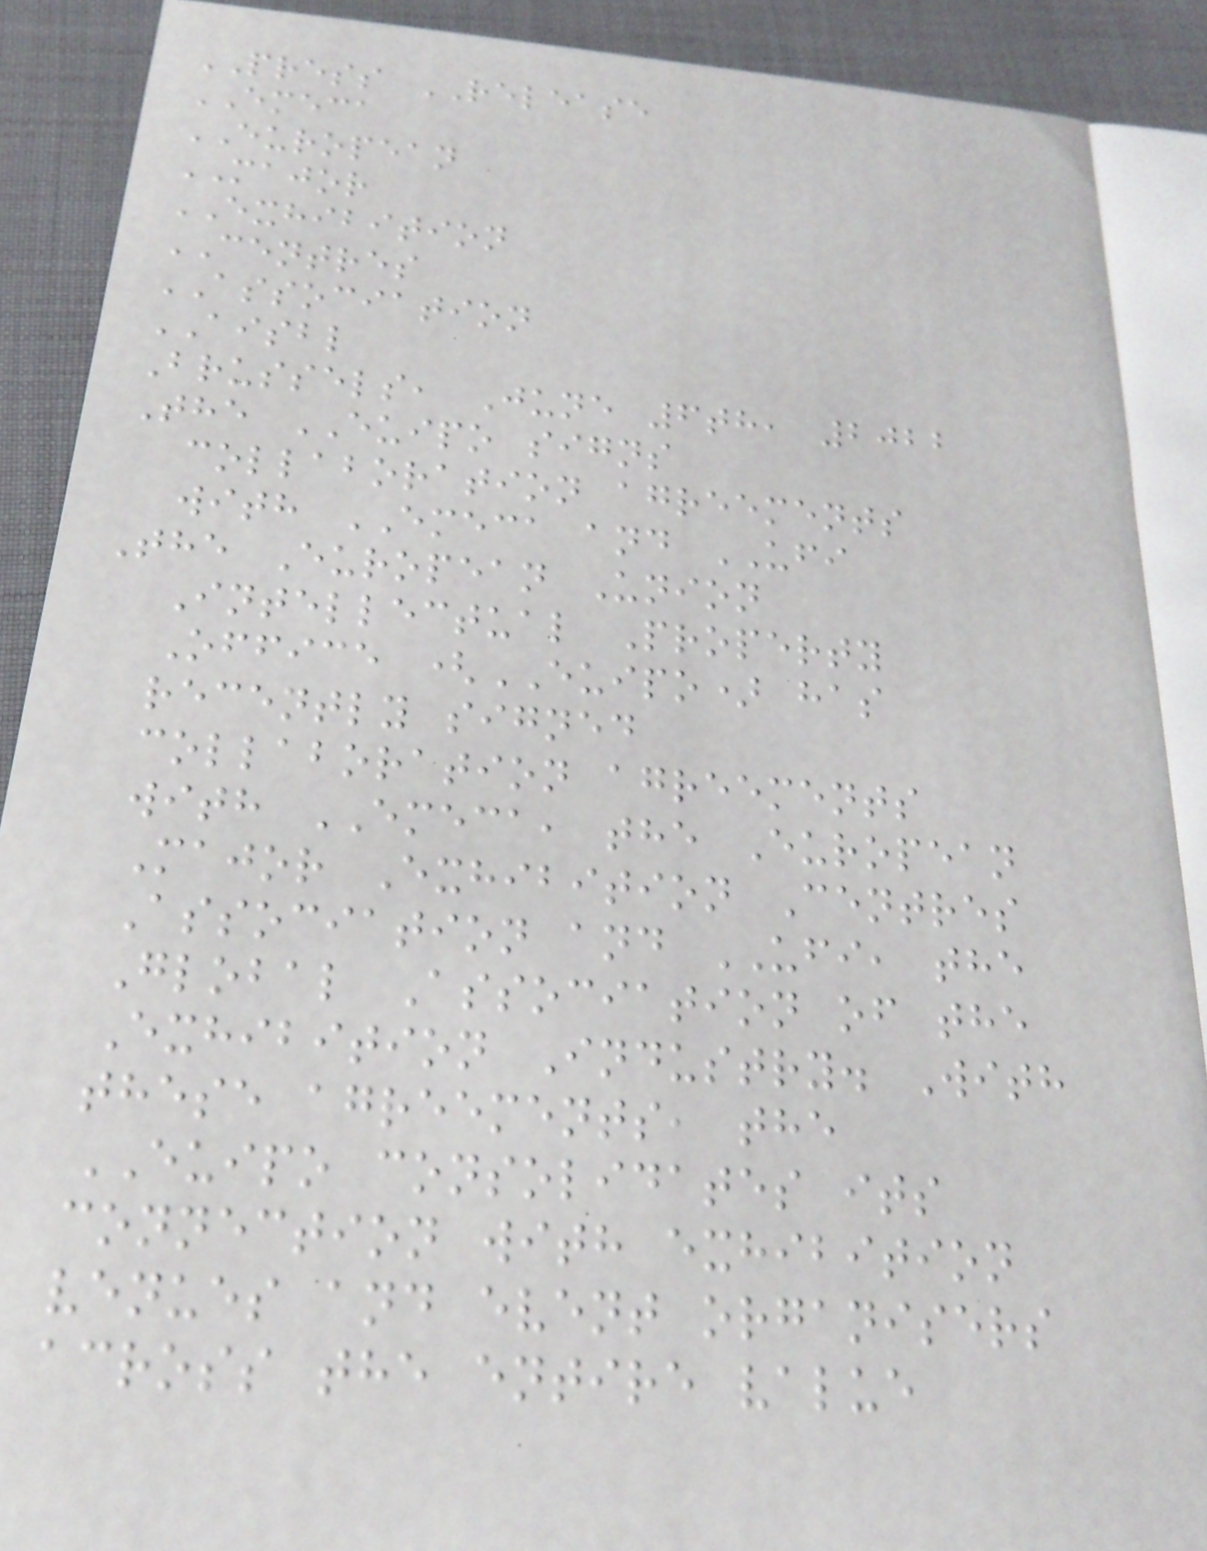PRESS RELEASE
EMECA
EUROPEAN
MAJOR
EXHIBITION
CENTRES
ASSOCIATION
AISBL
Brussels, June 6th, 2022
The EUIPO signs
collaboration agreements
with EMECA and UFI
The European Union
Intellectual Property
Office (EUIPO) has
recently signed
collaboration agreements
with EMECA, the European
Major Exhibition Centres
Association and UFI, the
Global Association of the
Exhibition Industry. With
these agreements, the
EUIPO consolidates its
connection with exhibition
venues and event organisers
across the entire value
